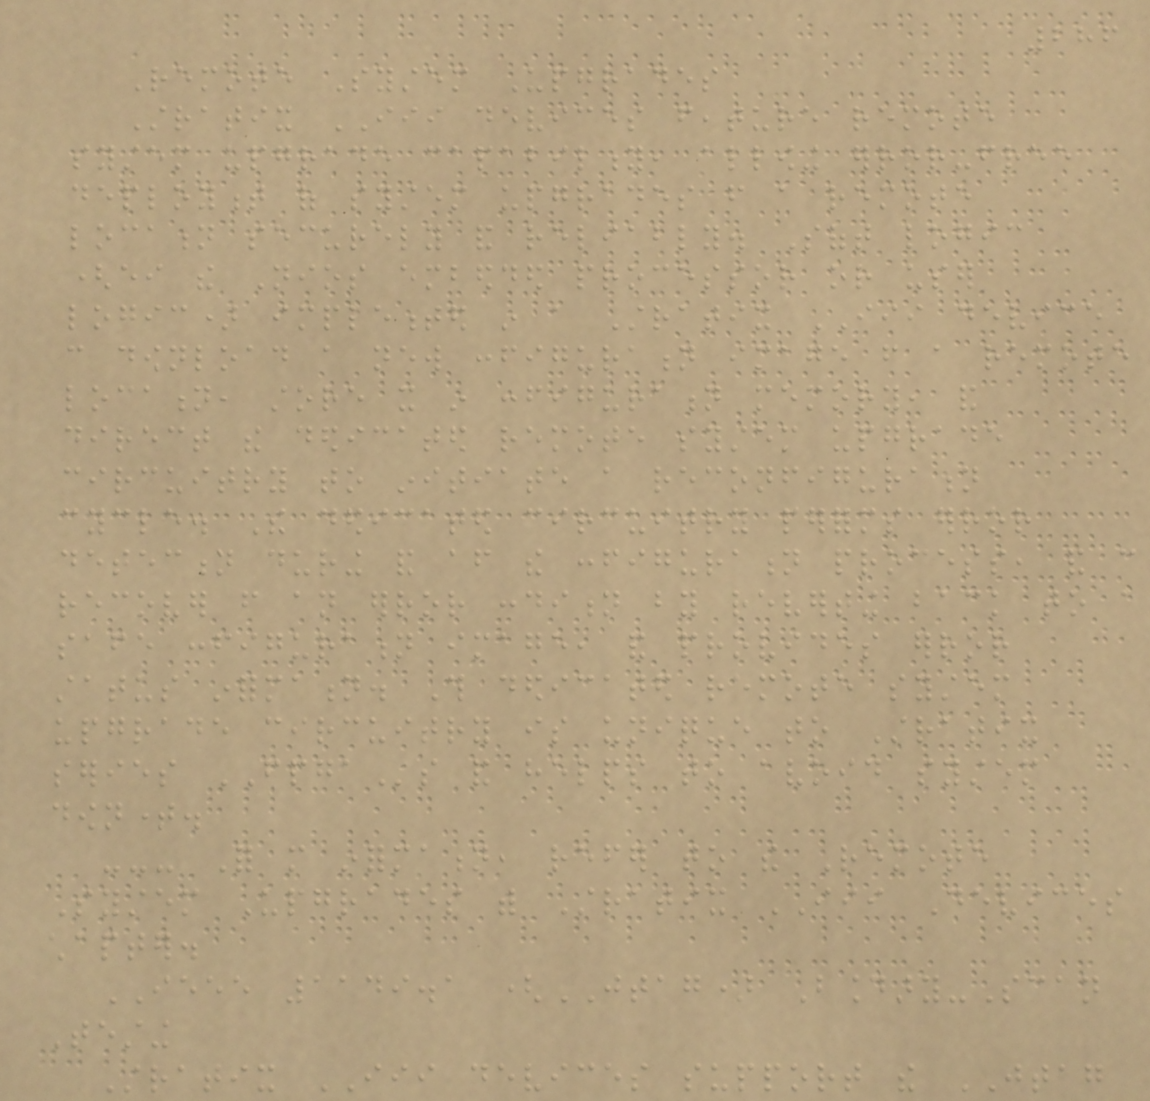286
Remote System Upgrades
Stratix III devices feature remote
system upgrade capability, allowing error-free
deployment of system upgrades from a remote
location securely and reliably. Soft logic
(either the Nios embedded processor or user
logic) implemented in a Stratix III device
can download a new configuration image from a remote
location, store it in configuration memory, and
direct the dedicated remote system upgrade
circuitry to initiate a reconfiguration
cycle. The dedicated circuitry performs error
detection during and after the configuration process, and can
recover from an error condition by reverting back to a
safe configuration image, and provides error
status information. This dedicated remote system
upgrade circuitry is unique to Stratix
series FPGAs and helps to avoid system
downtime.
--- For more information, refer to the Remote
System Upgrades with Stratix III Devices
chapter.
IEEE 1149.1 (JTAG) Boundary-Scan
Testing
Stratix III devices support the JTAG
